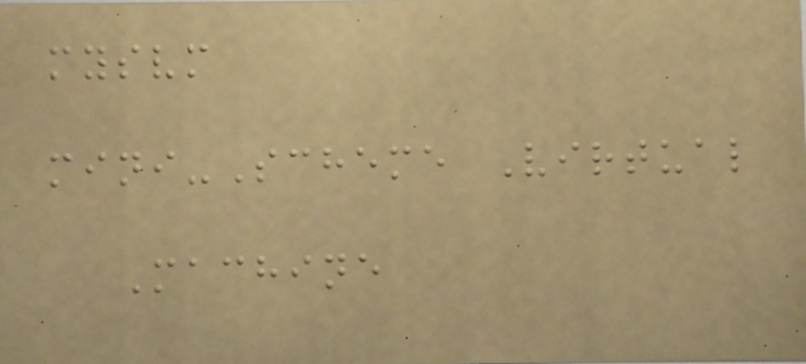mysvm
mini-Scheme Virtual
Machine
